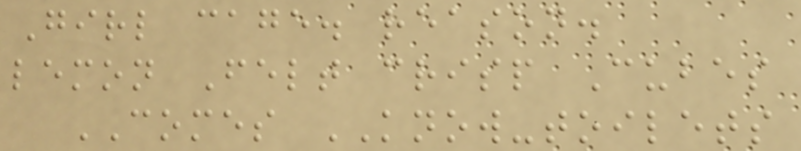Girl cage. reason.
lemon Felt crisp Cubes
COMES KNOW-toilets
